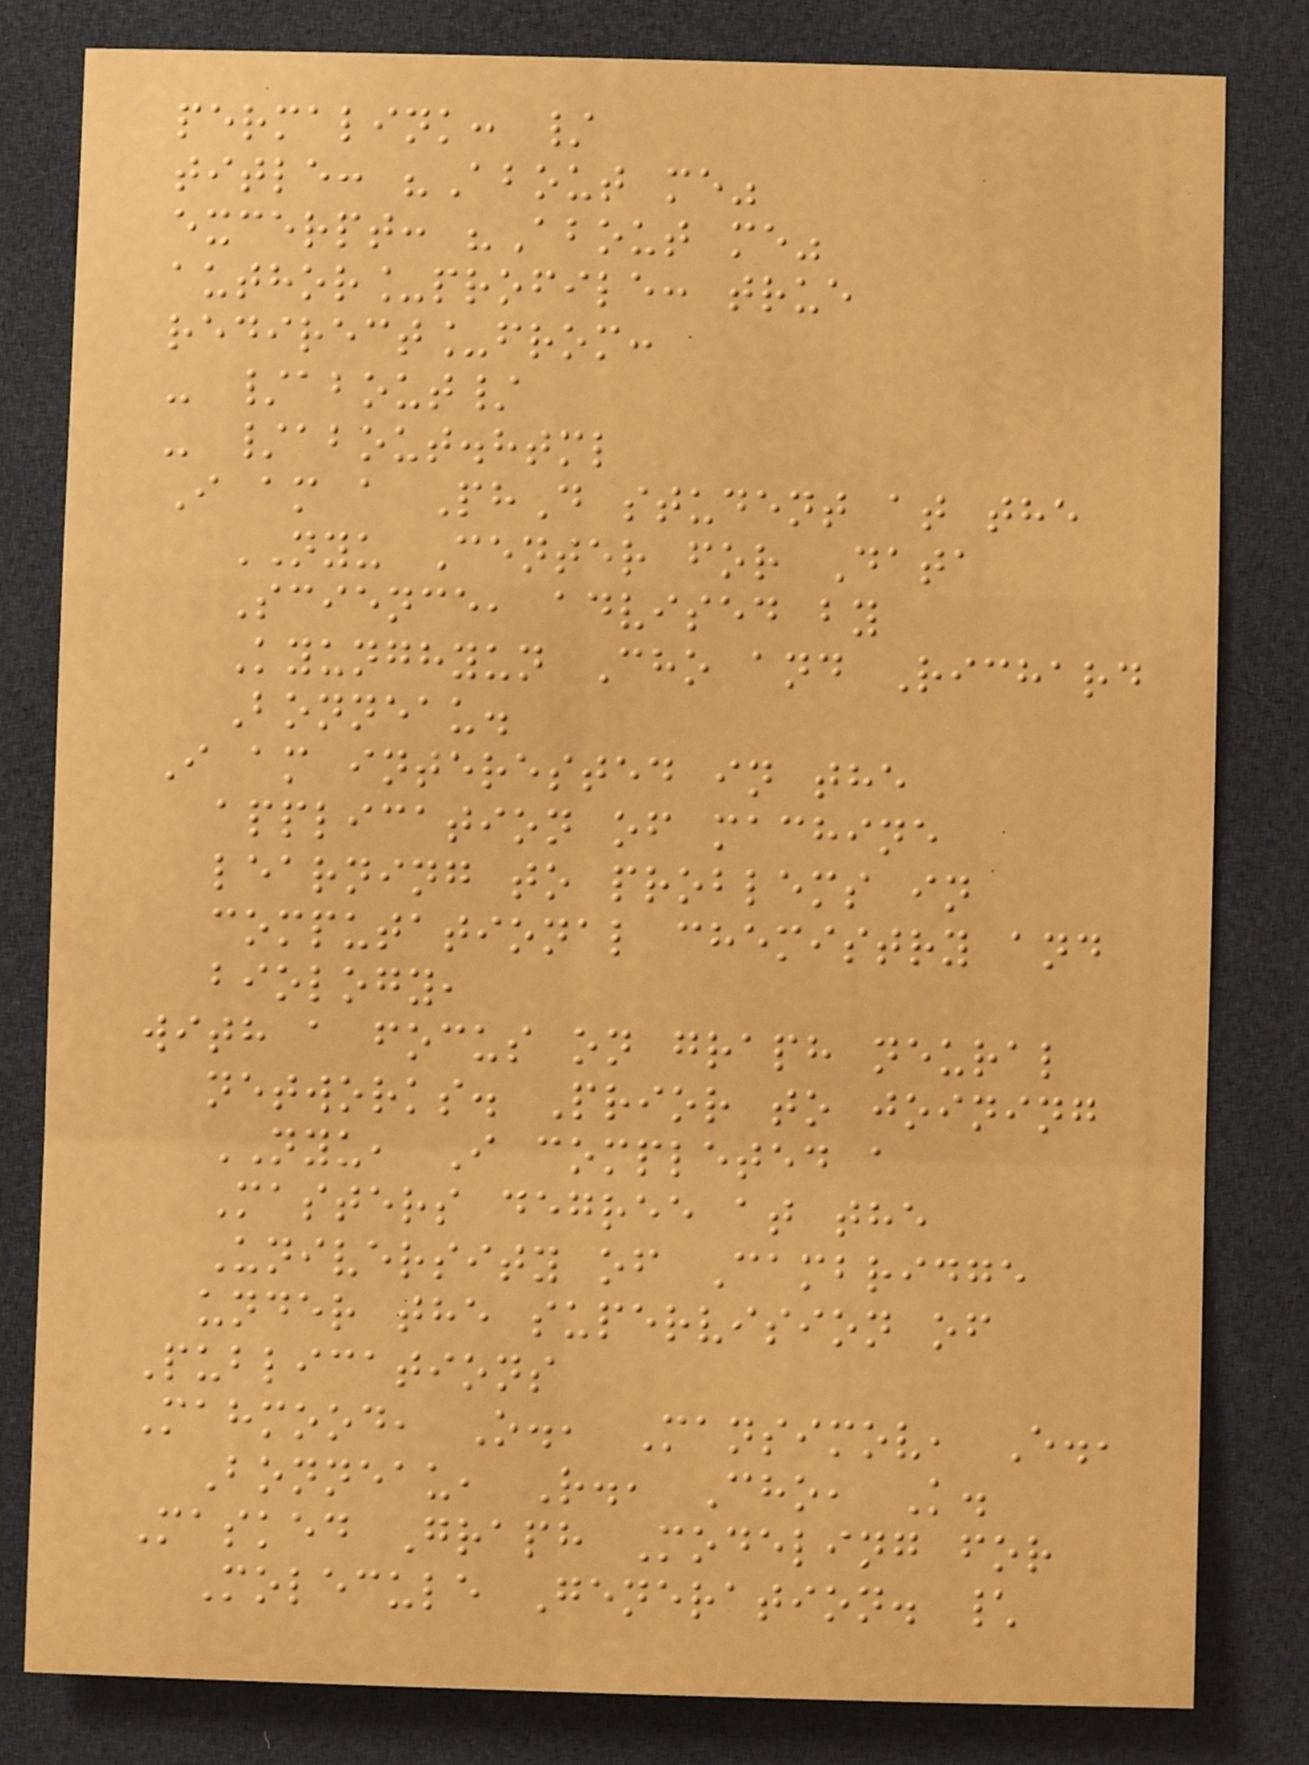permalink: /
title: "About me"
excerpt: "About me"
author_profile: true
redirect_from:
- /about/
- /about.html
I am a PhD student at the
NYU Center for Data
Science, advised by
Kyunghyun Cho and Richard
Bonneau.
I am interested in the
application of machine
learning to problems in
computational chemistry and
biology,
with a focus on graph neural
networks. Prior to joining
NYU, I completed a
Masters degree at the
University of Cambridge
under the supervision of
Publications
Mahmood, O., Mansimov, E.,
Bonneau, R., Cho, K.
Masked Graph Modeling for
Molecule Generation. \
